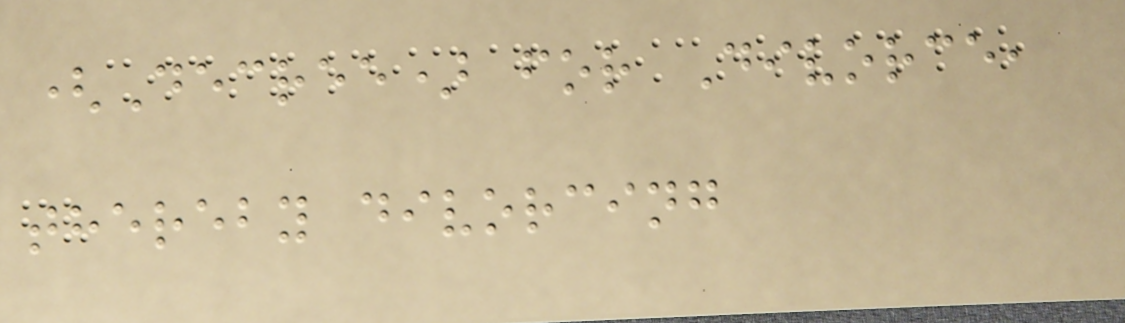(Decree) for Divorce,
thereby divorcing
